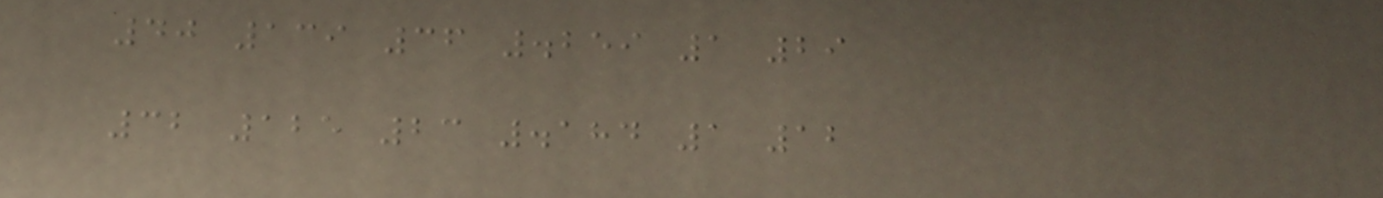40 139 36 .259 1 29
32 125 23 .184 1 12
